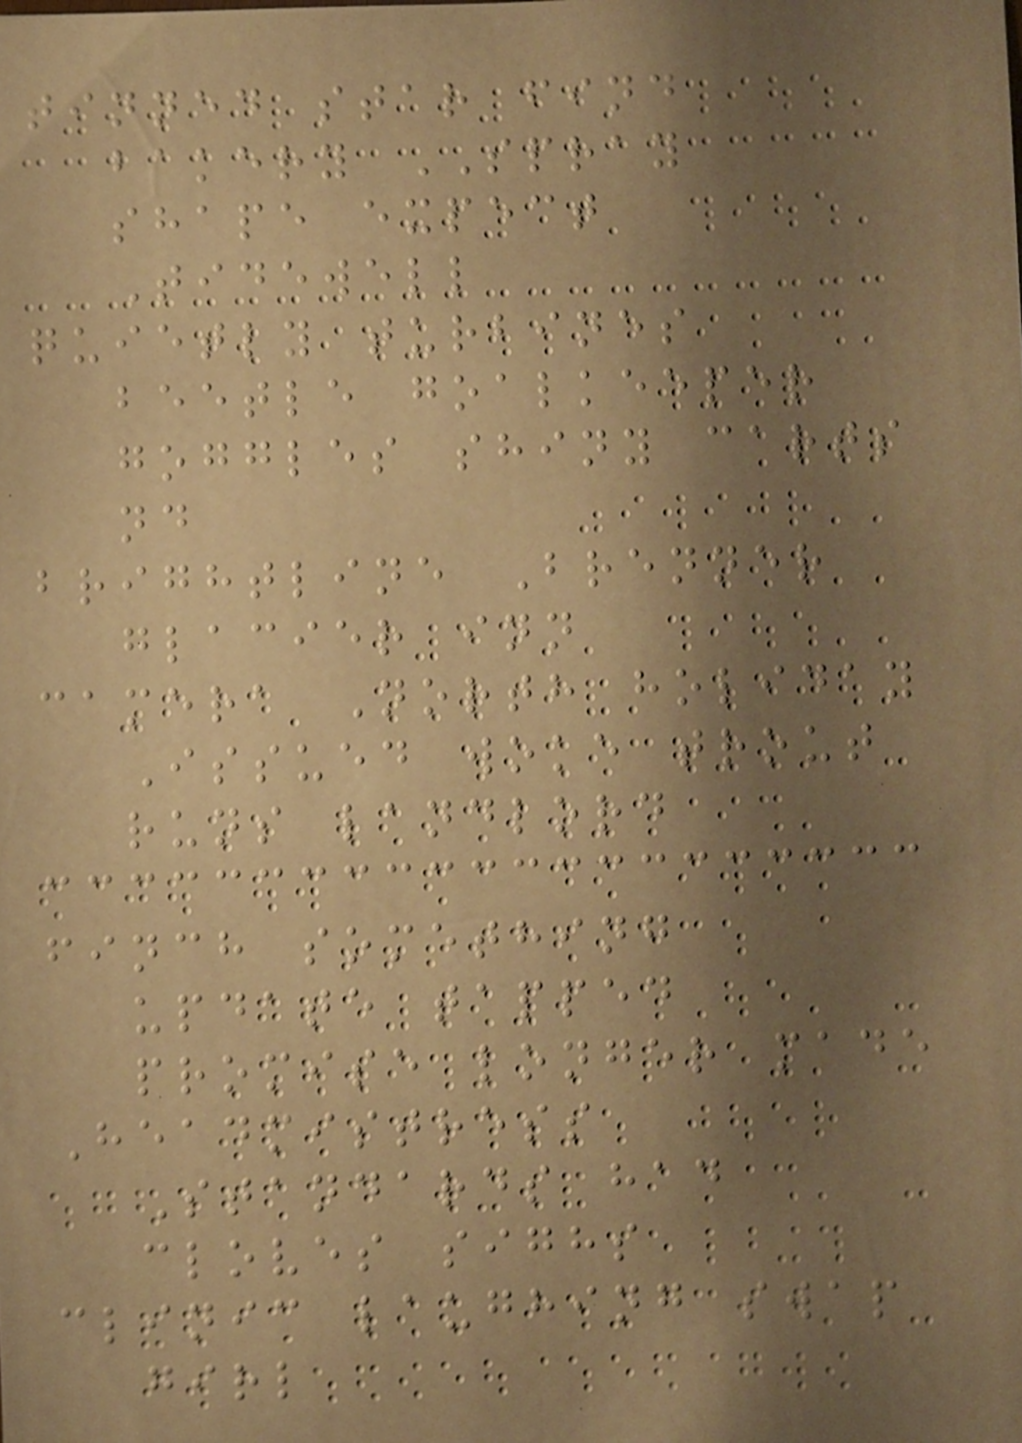tinned star find
bakery SPRAY
shape expect
Tidewell
quietly turbines
beetle goalkeeper
goggles shiny carts
nd
brightline Brenner
glacier inn
camera North holiday
Issued woke trout
runs landlord
finch something
update tapped
promise longer made
Headmistress
Standards had
cloves sighs
clinic laughing swap
girl
